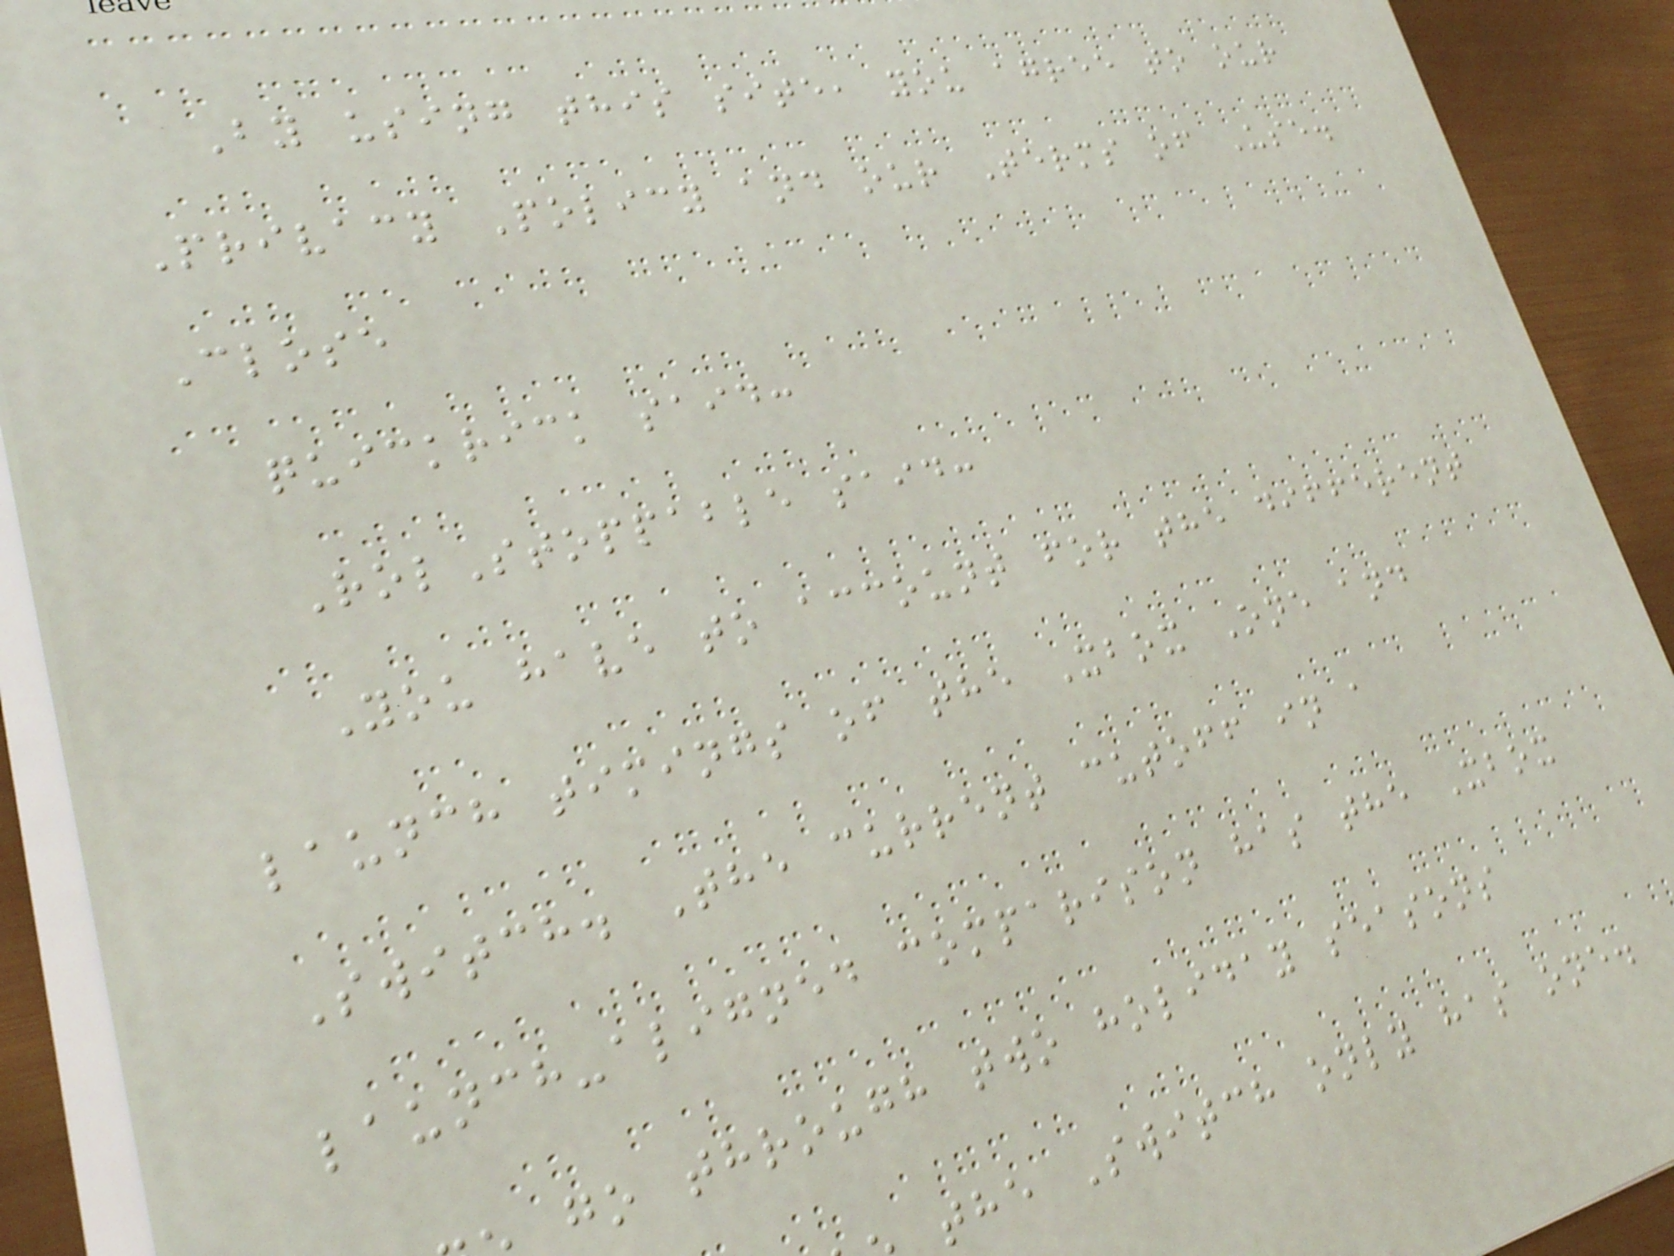By using this site, you agree to our
Privacy Policy and our Terms of Use.
Close
quickrick said:
RolStoppable said:
You have to account for the different
launch timings of the Xbox One and
Switch. The current cutoff in a
launch-aligned comparison has the Xbox
go through two holiday seasons
the Switch only has one.
